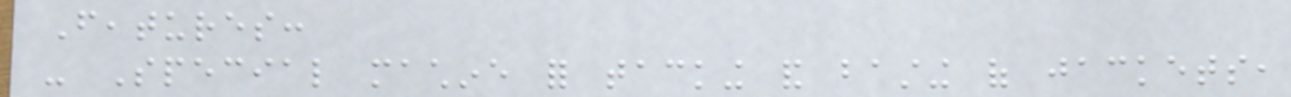Features:
- Special machine for tacking and basting of jackets,
